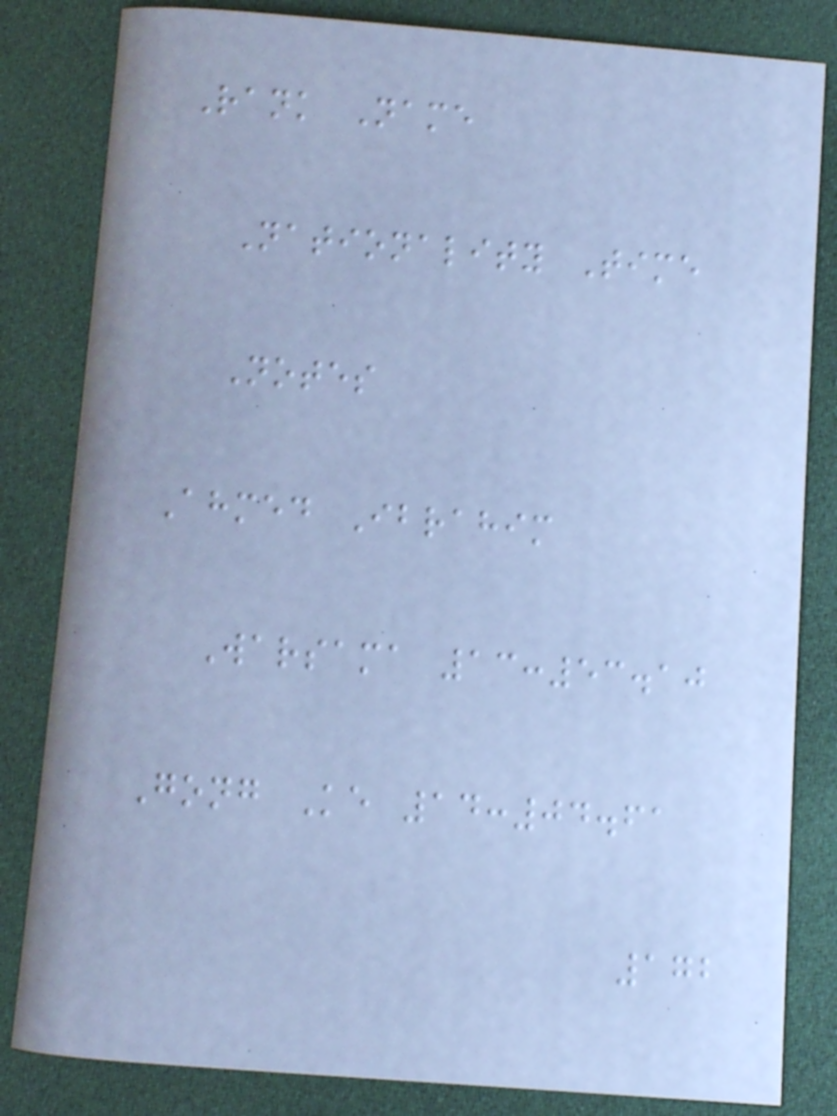Rank Name
Nationality Time
Notes
Ahmed Ibrahim
Warsama 13:53.10
Gong Ke 14:04.61
172
